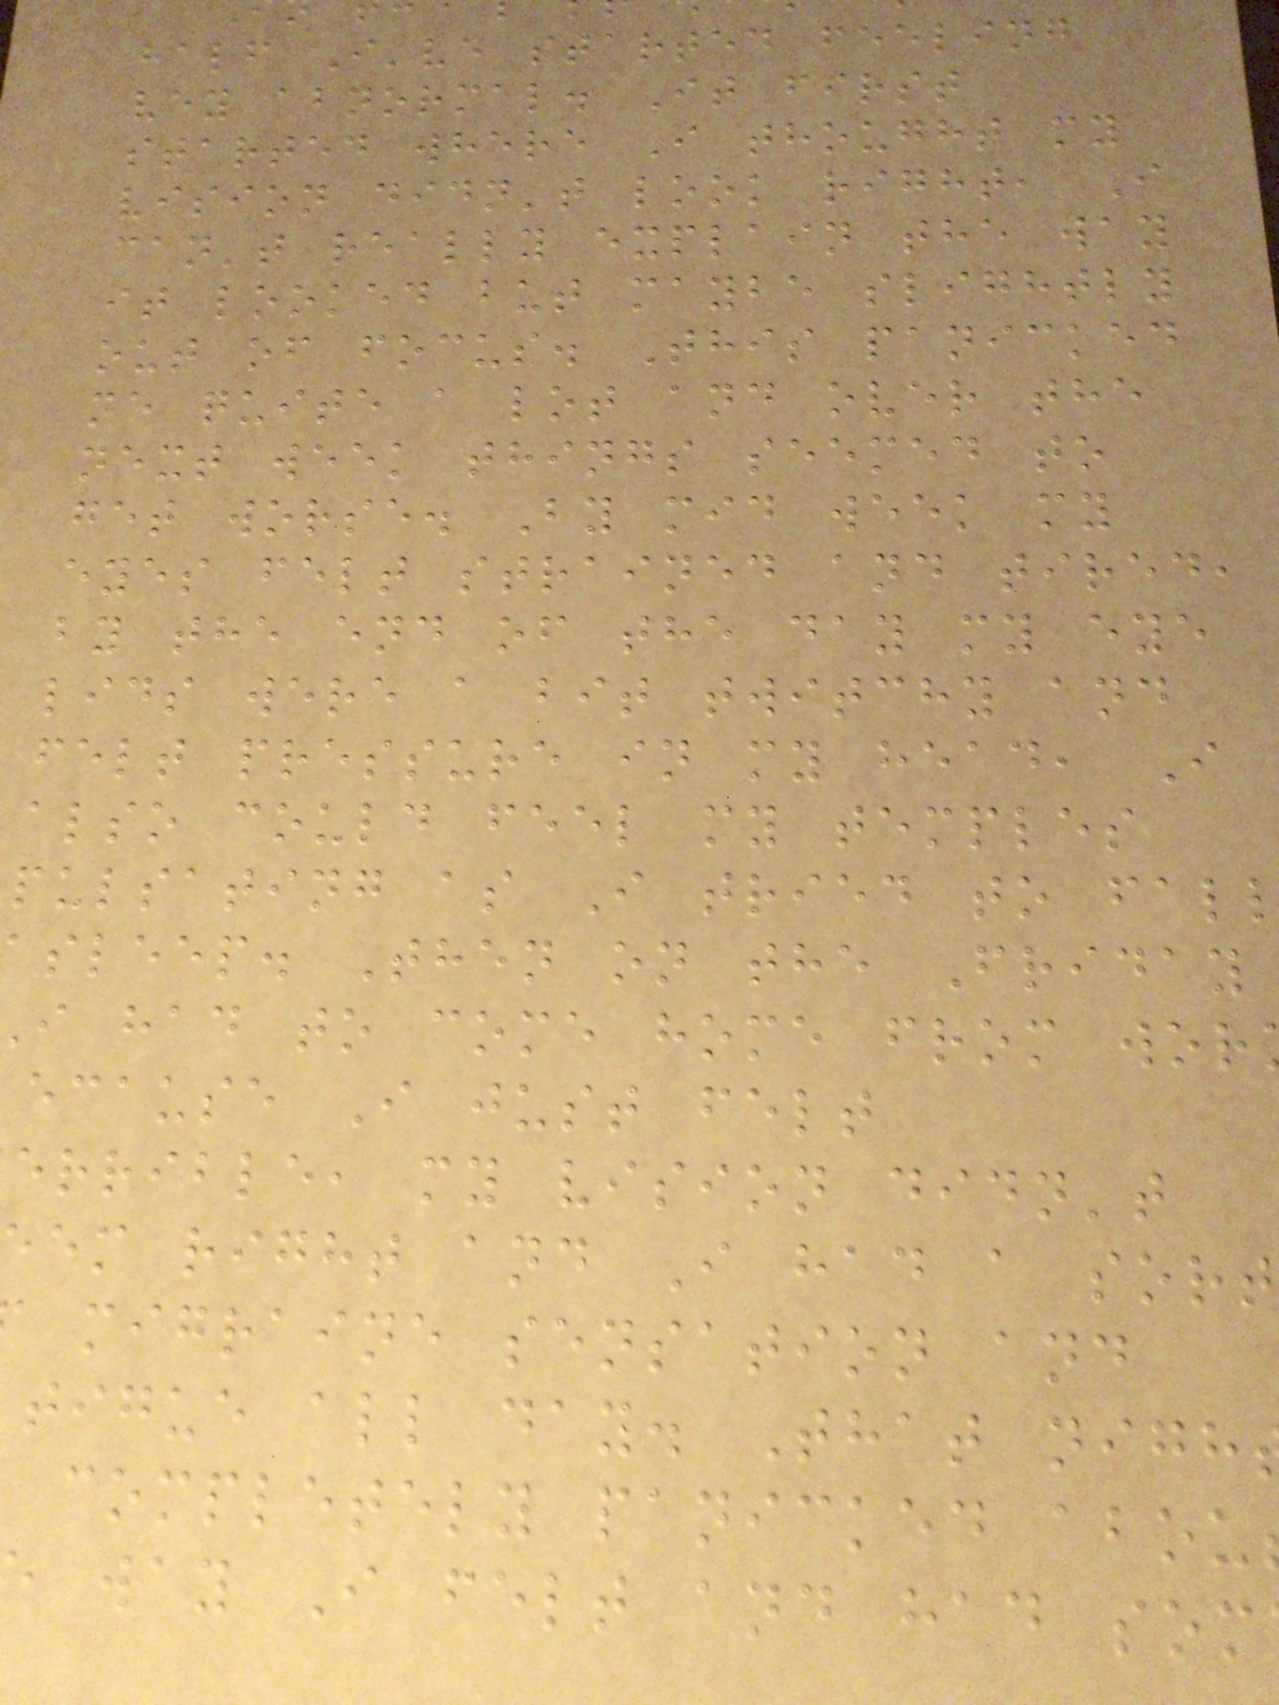half I've started feeling
vey abnormal. It first
started where I thought my
vision didn't look right, I
can't really explain the way
it looked but maybe slightly
out of focus. This panicked
me quite a lot and over the
next week things seemed to
get worse. By mid week my
eyes felt strained and tired,
by the end of the day my eye
lids were a bit twitchy and
felt pressure in my head, I
also could feel my temples
pulsating as I tried to fal
asleep. Then on the Friday
i had to come home from wor
ecause I just felt
errible, my vision didn't
em right and I had a sort
migraine sensation and
tigue all day. That nigh
completely panicked abou
way I felt and had som
